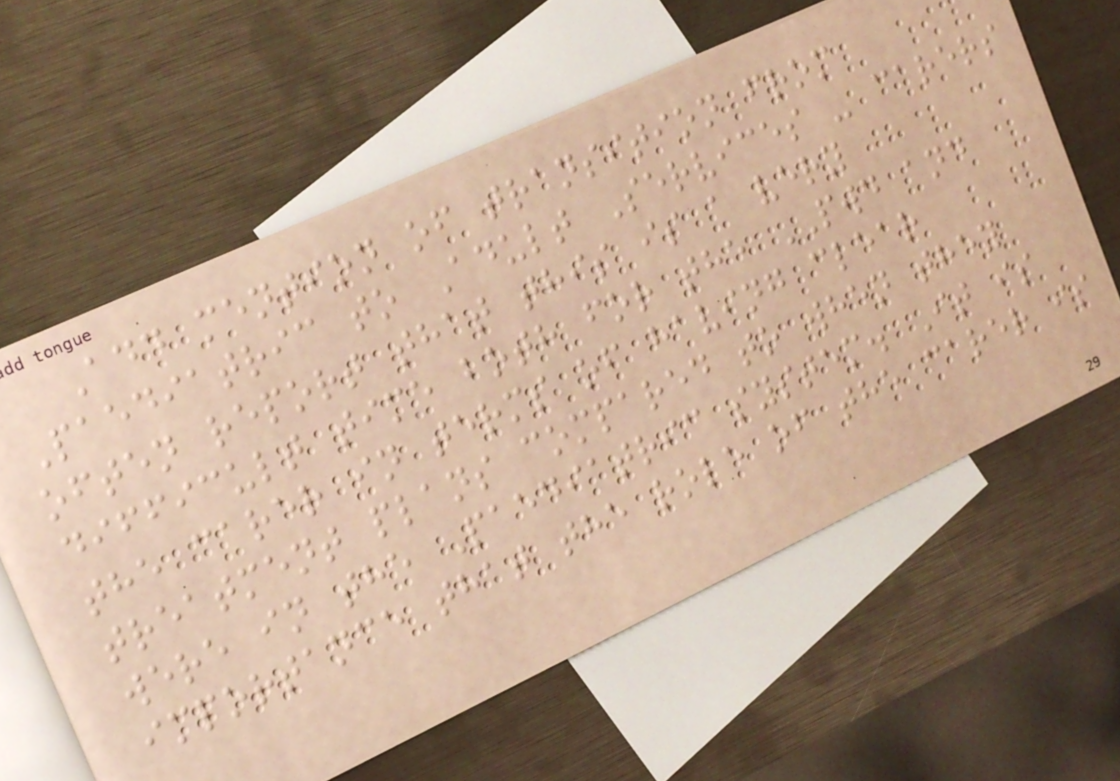Add mention of transition from
Paediatric to Adult Services - carers
often report that this is a very
difficult time both for the PWD and
the carer in terms of having clear
treatment plans compared to when they
were in the Paediatric system. It is
importance that the role of the carer is
